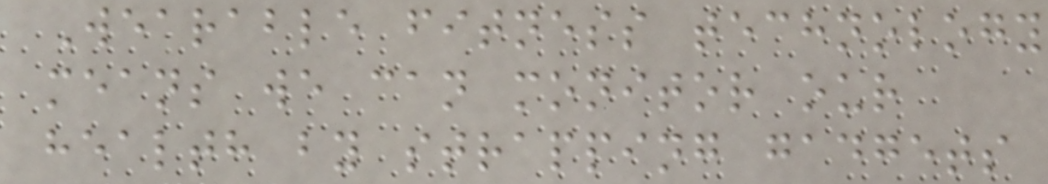Wearable fitness technology
means we can monitor our
health by strapping gadgets
